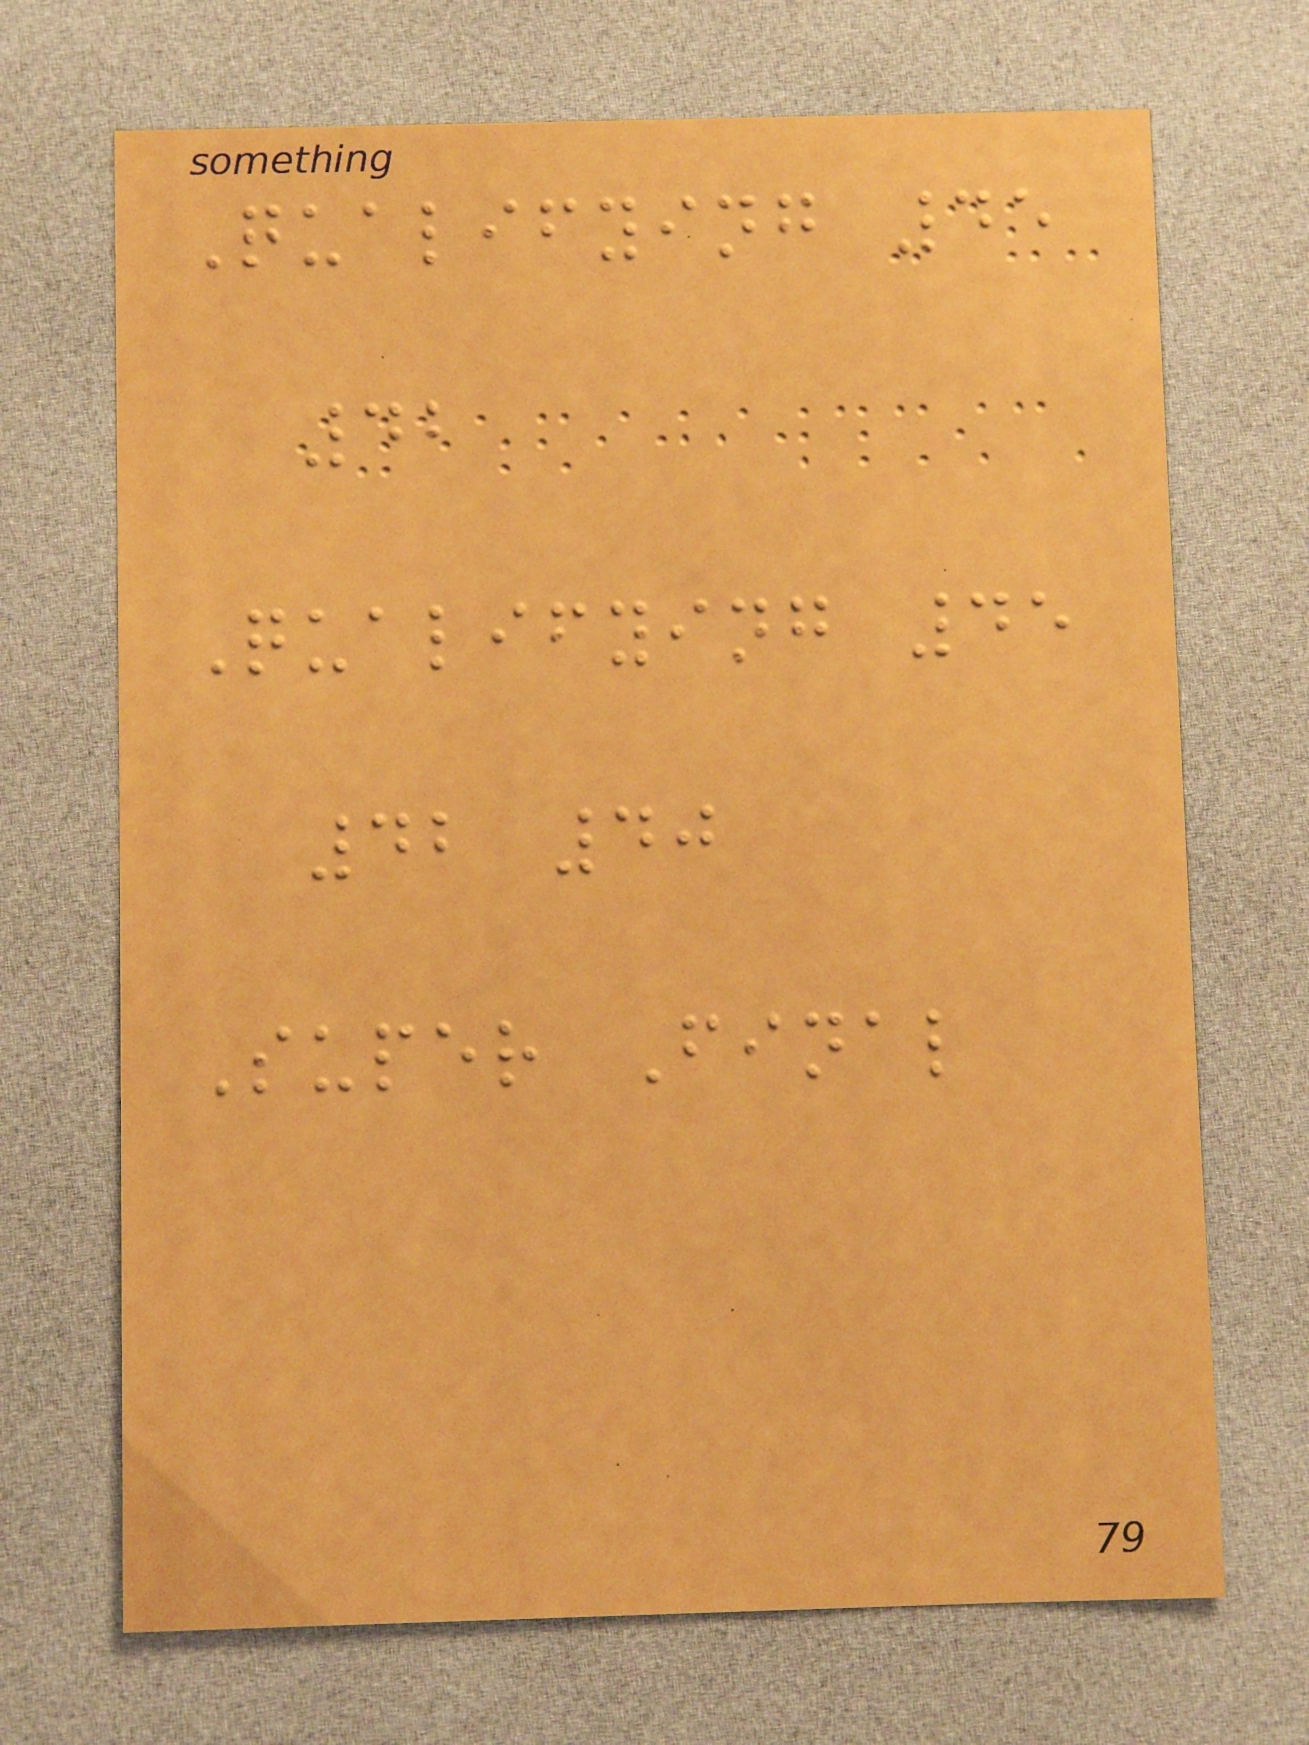Qualifying 45
42
Qualifying 45
42 40
Super Final
